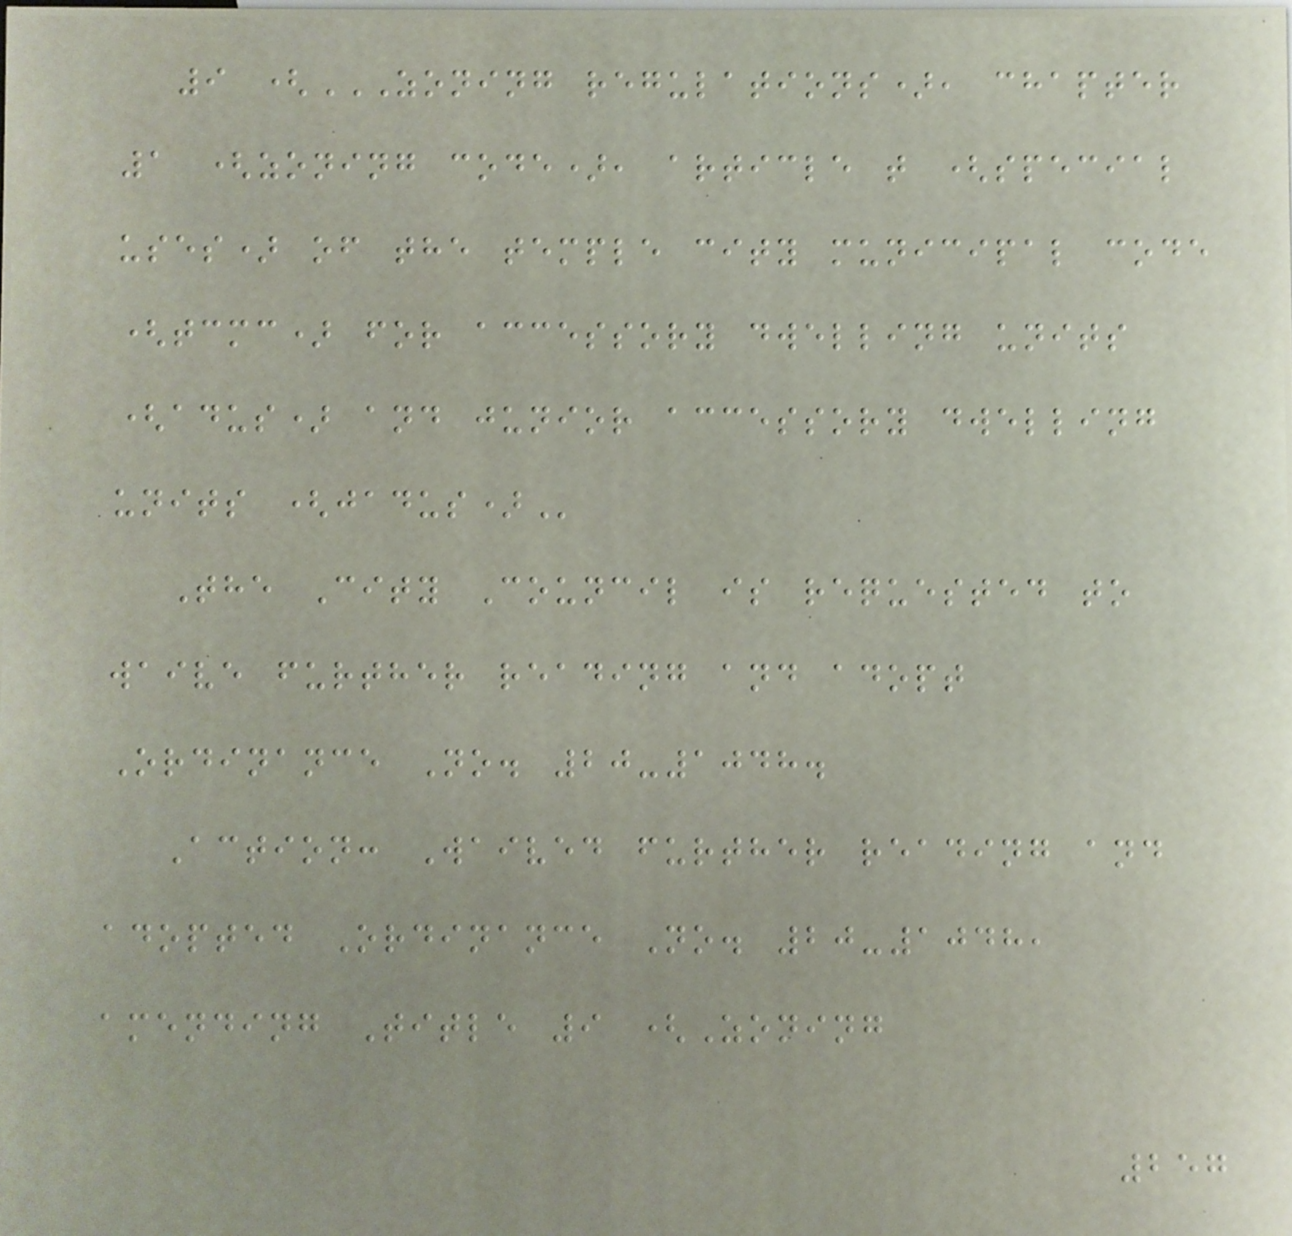9 (ZONING REGULATIONS), CHAPTER
1 (ZONING CODE), ARTICLE T (SPECIAL
USES) OF THE TEMPLE CITY MUNICIPAL CODE
(TCMC) FOR ACCESSORY DWELLING UNITS
(ADUS) AND JUNIOR ACCESSORY DWELLING
UNITS (JADUS)
The City Council is requested to
waive further reading and adopt
Ordinance No. 20-1048.
Action: Waived further reading and
adopted Ordinance No. 20-1048,
amending Title 9 (Zoning
257
